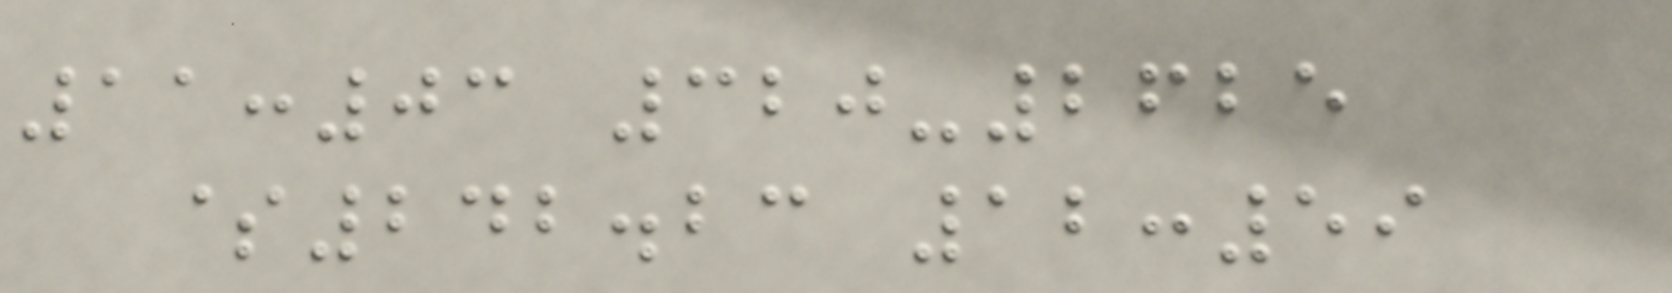11:03 320-2625
$242.23 12:59
